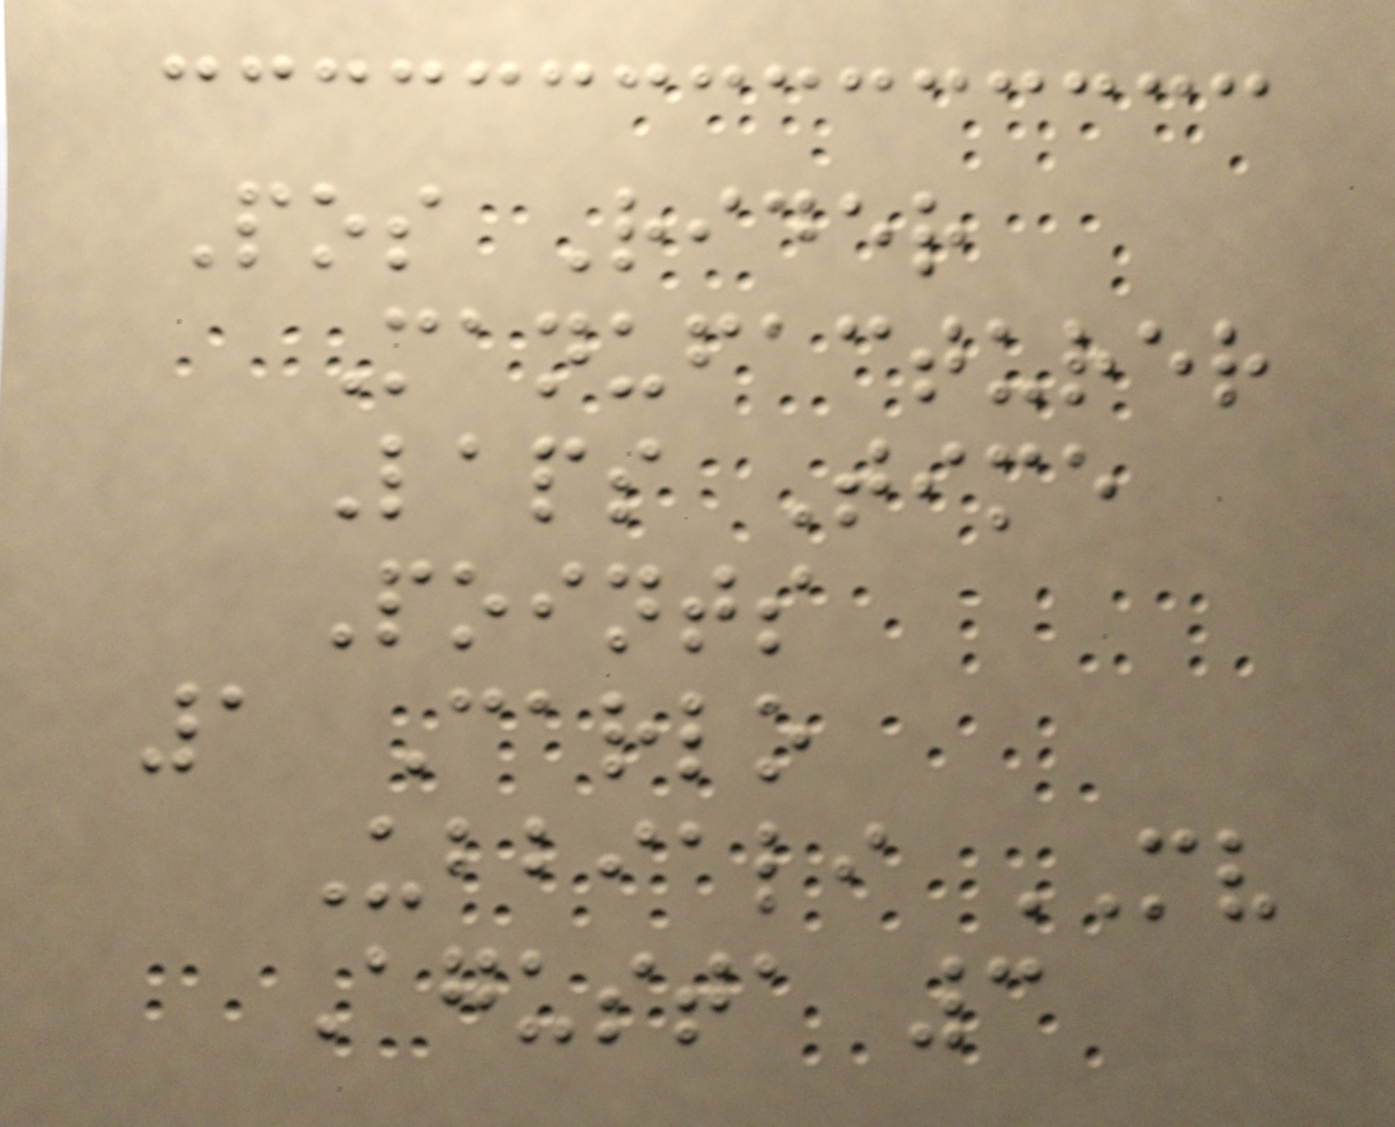Pos Rider
Manufacturer
Laps Time
Points
1 Carlo
Ubbiali MV
Agusta 3
